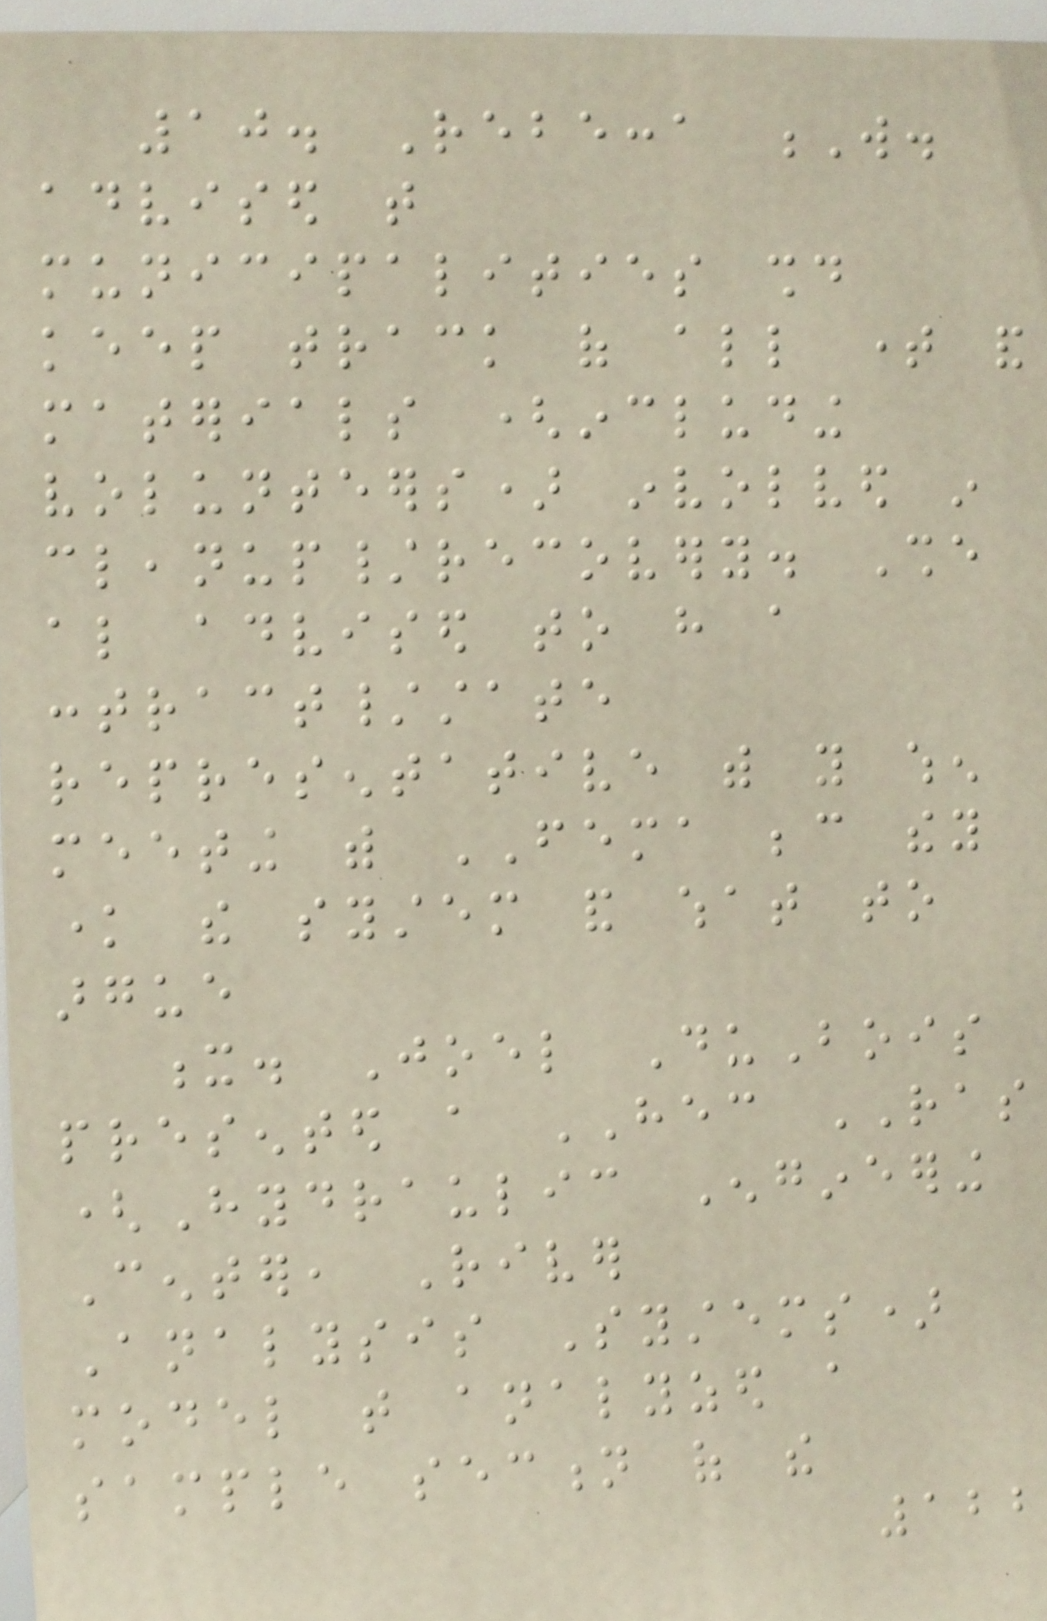10. Rebecca W.
advised that
municipalities should
keep track of all time and
materials (including
volunteers) involved in
cleanup/recovery. She
also advised to have a
contract/state
representative with you when
meeting with FEMA because they
know the system and what to
argue
x. Joel DuBois
presented a HEC RAS
(Hydraulic Engineering
Center, River
Analysis Systems)
model that analyzed a
sample section of the
122
